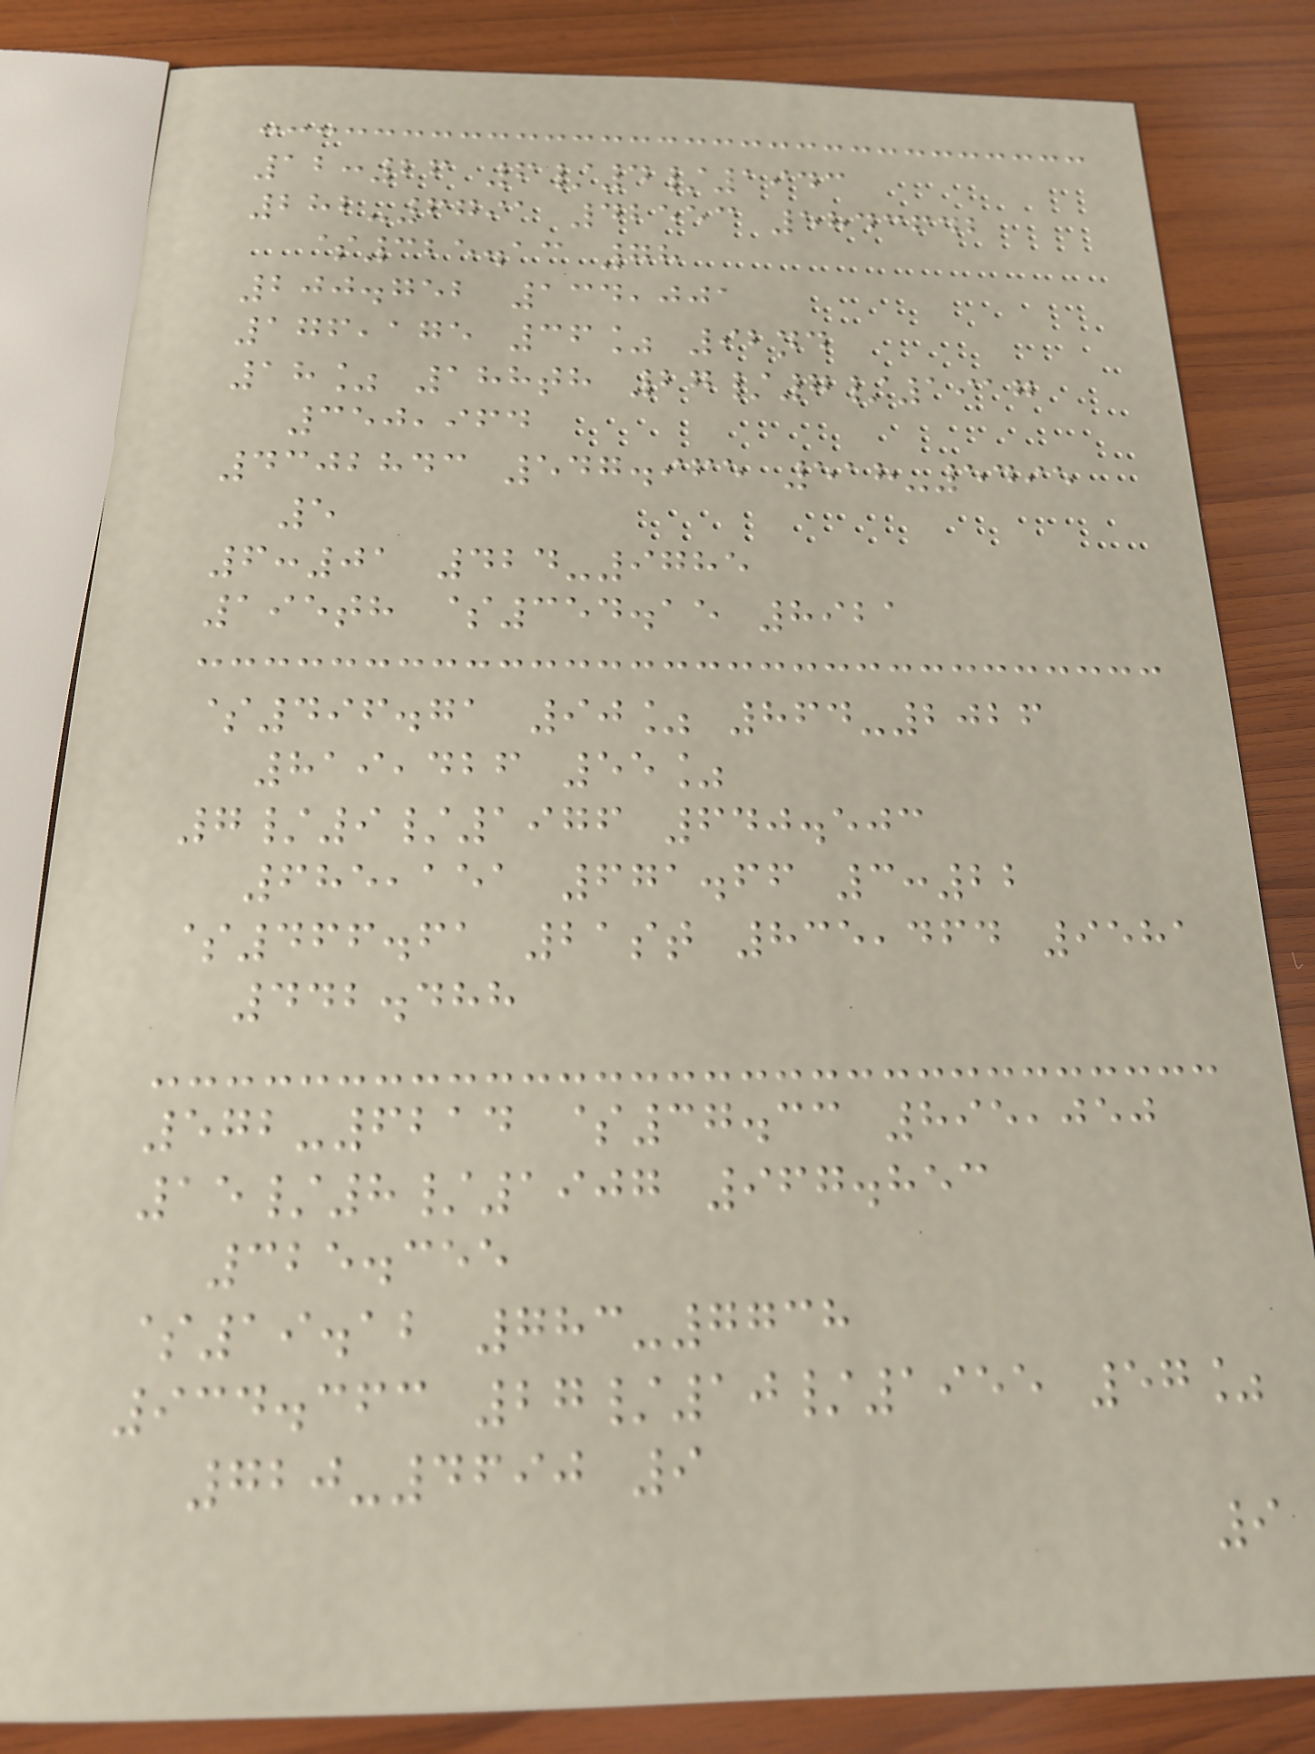12:26 6/4/1943
282-6791 42553 5843642
$325.13 78
200.752 134,001
176,175 36% 92nd
18% 188th 27/7/1917
350,964
4302843 547.965 518-5495
5
6:01 424-9785
195th $354.15 8921
$496.71 90% 864-2026
819,426 55%
7/9/1976 640.503
685,151 671.66 3:22
$466.61 21st 835,464 9581
442.488
572-6214 $37.33 895,050
15/8/1907 967.853
325.355
$19.12 783-7738
934.363 27/10/1955 57%
720-4690 9
9
